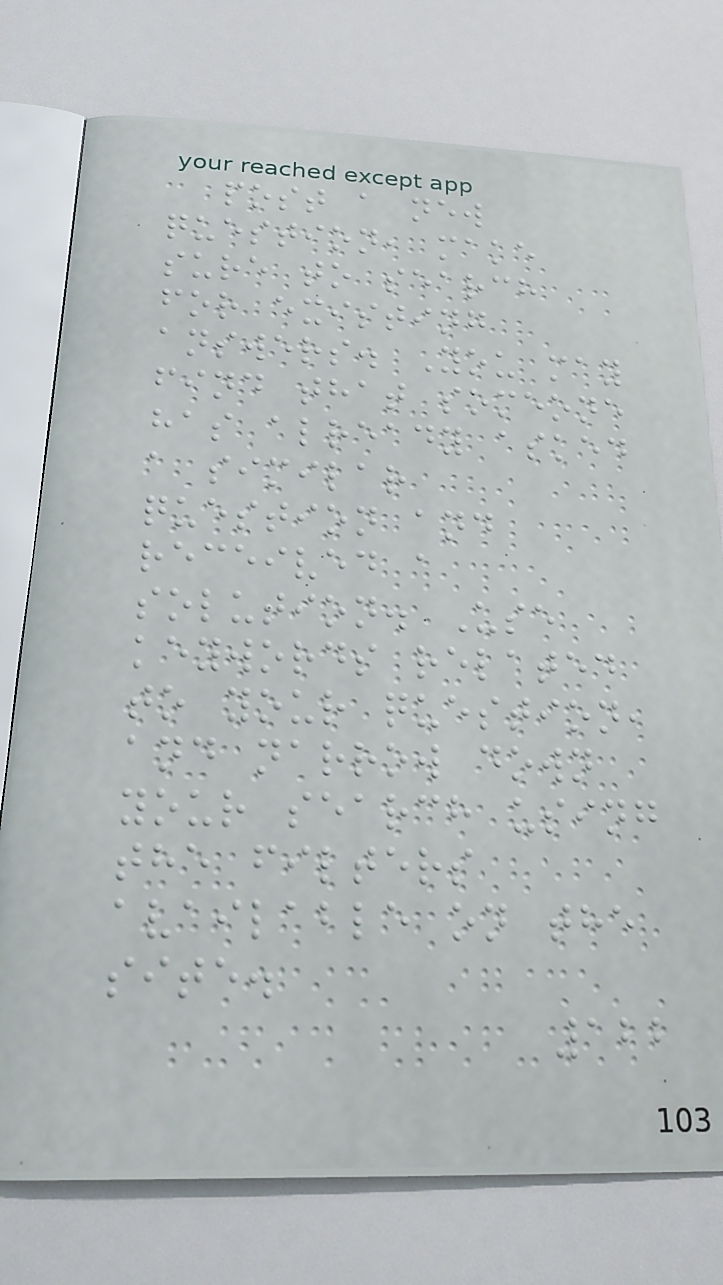post a new
question, make
sure to search
for existing
answers. You may
find that someone
has already asked
a similar
question and
received a
solution. Use
keywords related
to your question,
and narrow down
your search using
the filters
available on the
site.
122
